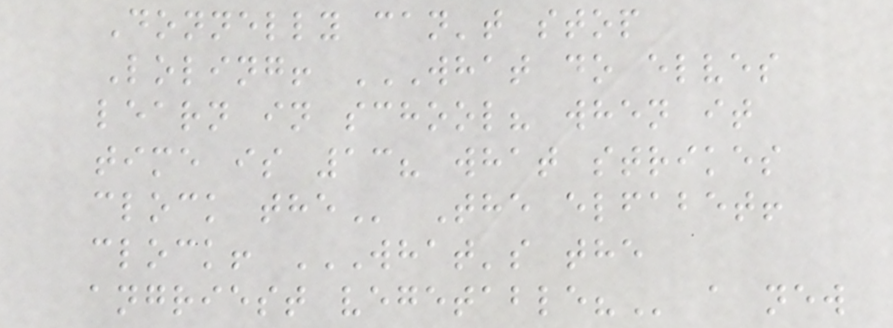Donnelly can't stop
Loling! WHAT DO ELVES
LEARN IN SCHOOL? WHEN IT
TIME IS 13? WHAT STRIKES
CLOCK THE The elfabet!
clock! WHAT'S THE
ANGRIEST VEGETABLE? a new
